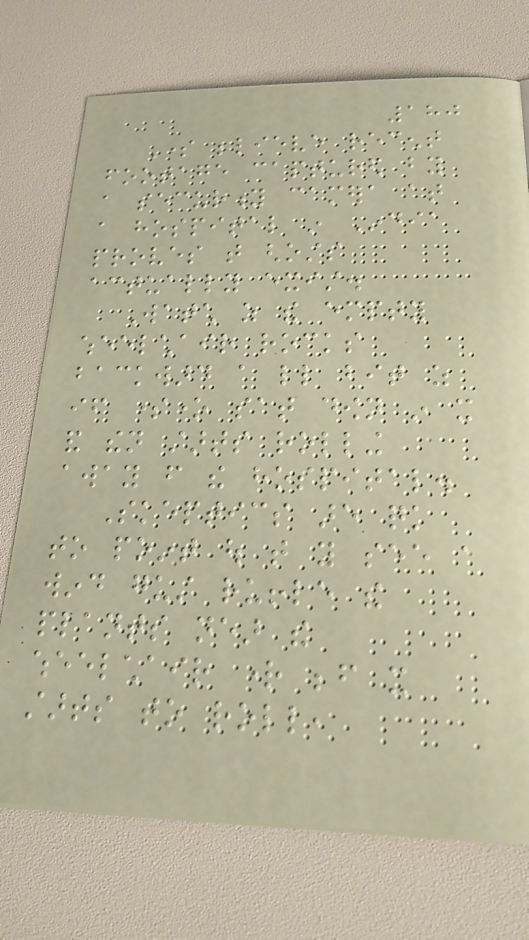180
Some believe recent
footage captured by
a security camera at
a hospital in India
proves that ghosts
actually exist.
Watch as the empty
wheelchair rocks
backward a little bit as
if someone sat down in it
and then starts rolling
away from the hospital.
Skeptics are quick
to point out that you see a
wind gust ruffle the
plants near the
wheelchair right before it
starts to roll,
